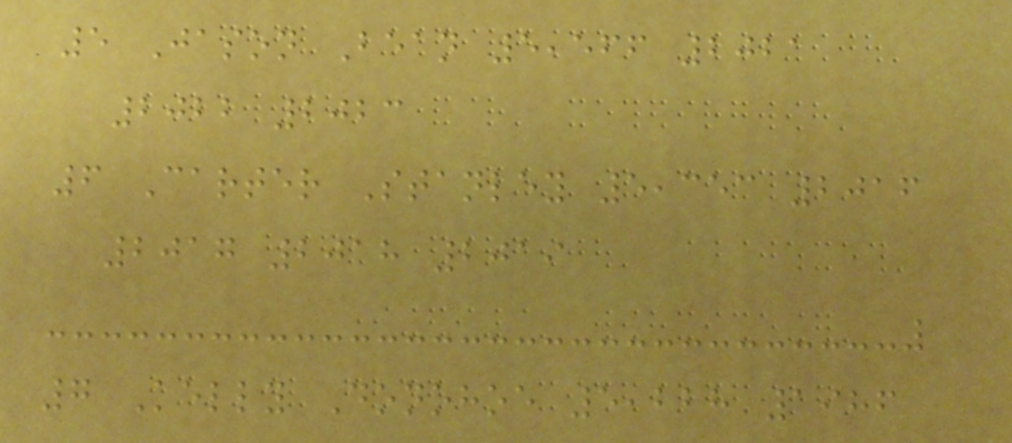5 Jason Bean 5,566 2021
2022 2023
6 Carter Stanley 5,353 2016
2017 2018 2019
7 Kelly Donohoe 5,228 1986
